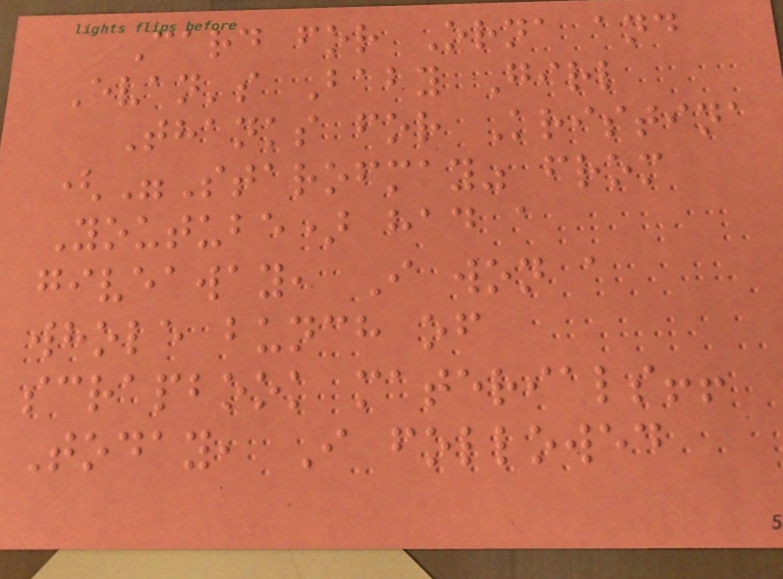Card for Orna and
Evan's Baby Girl
Thanks for Kristina
("Starofmay" from
Youtube) had a
giveaway, I won a
whole bunch of
scrapbook materials!!
Today, I followed
